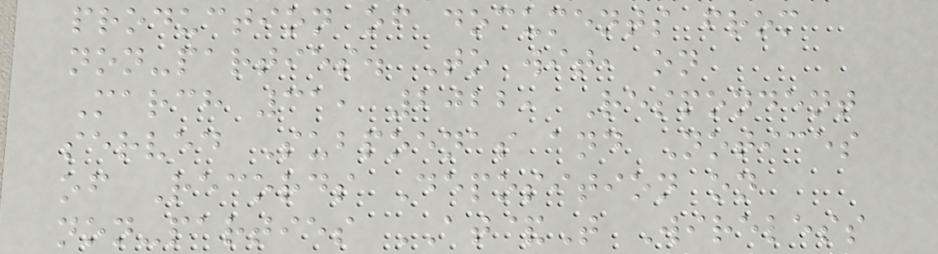production of documents from
non-parties. To wit, on
March 31, 2022, Respondent
served Subpoenas and Notices
of Records Deposition on
non-parties AT&T Wireless
